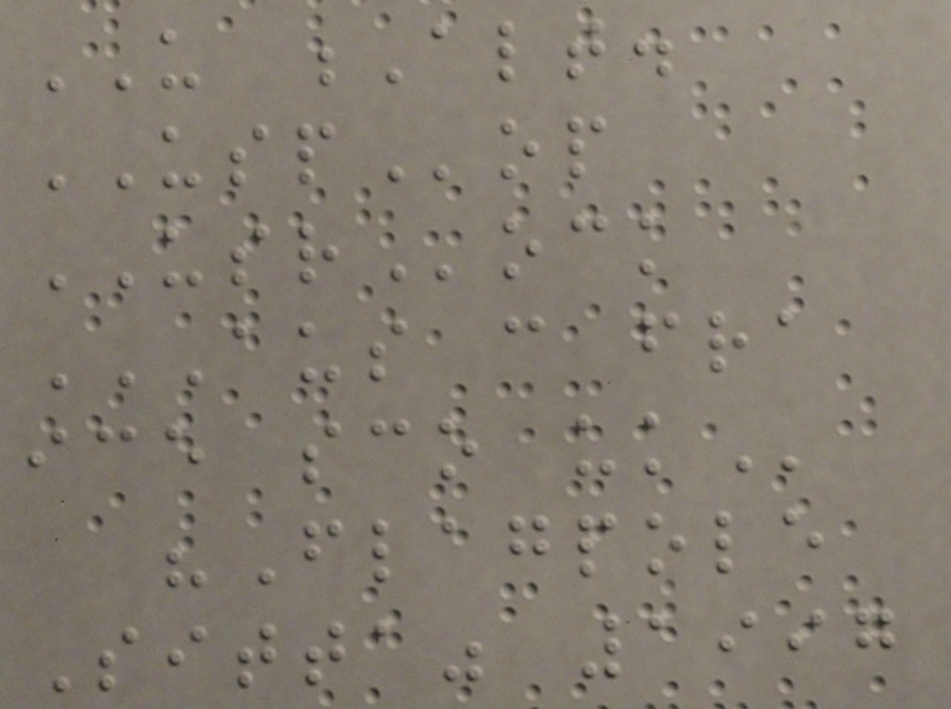US Alt.
USPop
USRock
AUS CAN FRA
ICE SCO UK
"Flagpole
Sitta" 1997
